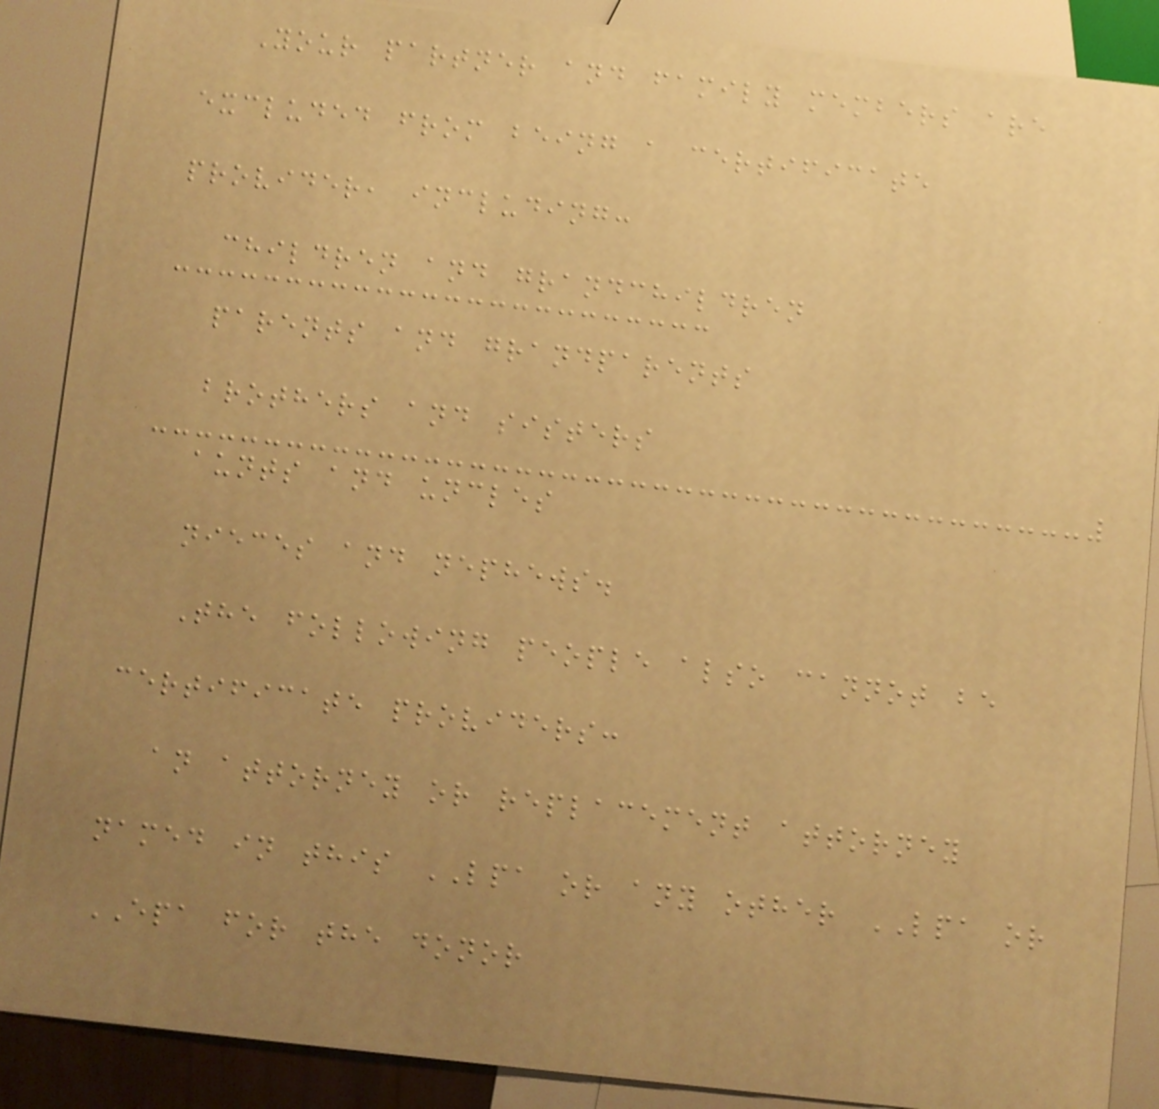Your partner and family members are
excluded from being a certificate
provider, including:
children and grandchildren
parents and grandparents
brothers and sisters
aunts and uncles
nieces and nephews.
The following people also cannot be
certificate providers:
an attorney or replacement attorney
named in this LPA or any other LPA or
EPA for the donor
